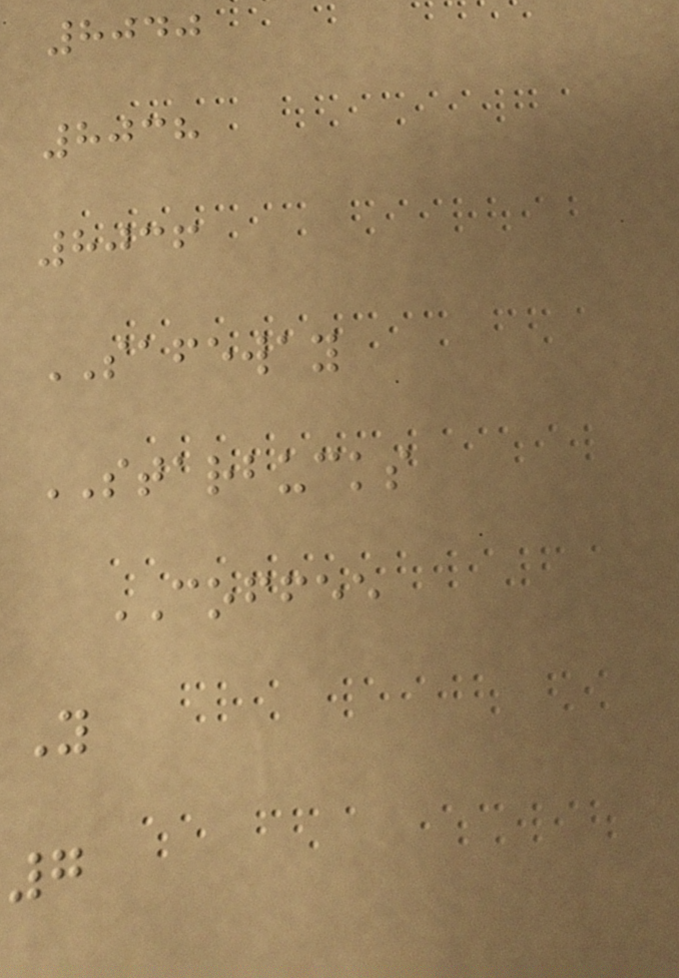8040
8038
8036
SAFEWAY
STARBUCKS
COFFEE
Y
7
